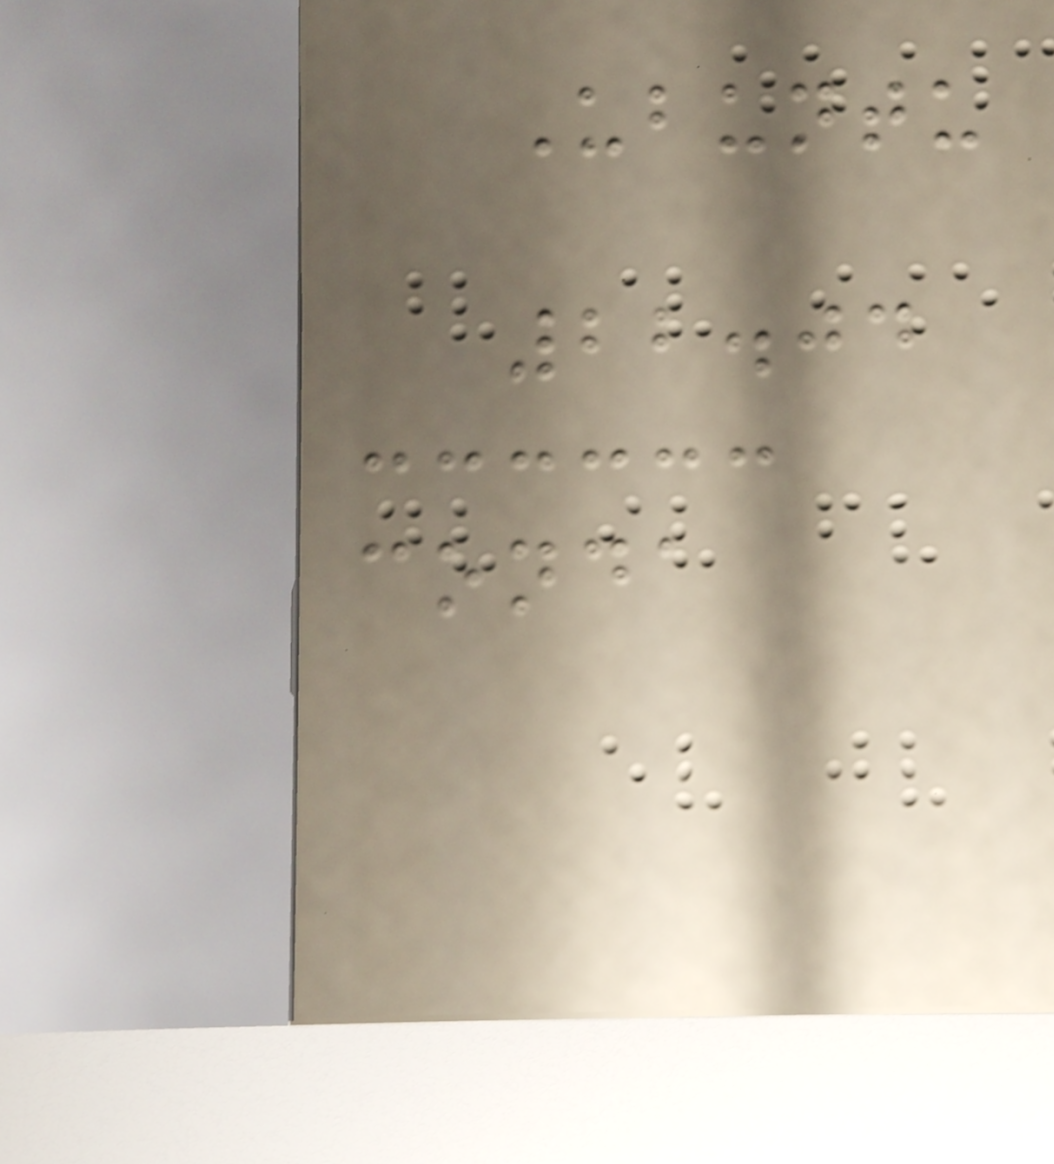Ubuntu
22.04
conda
